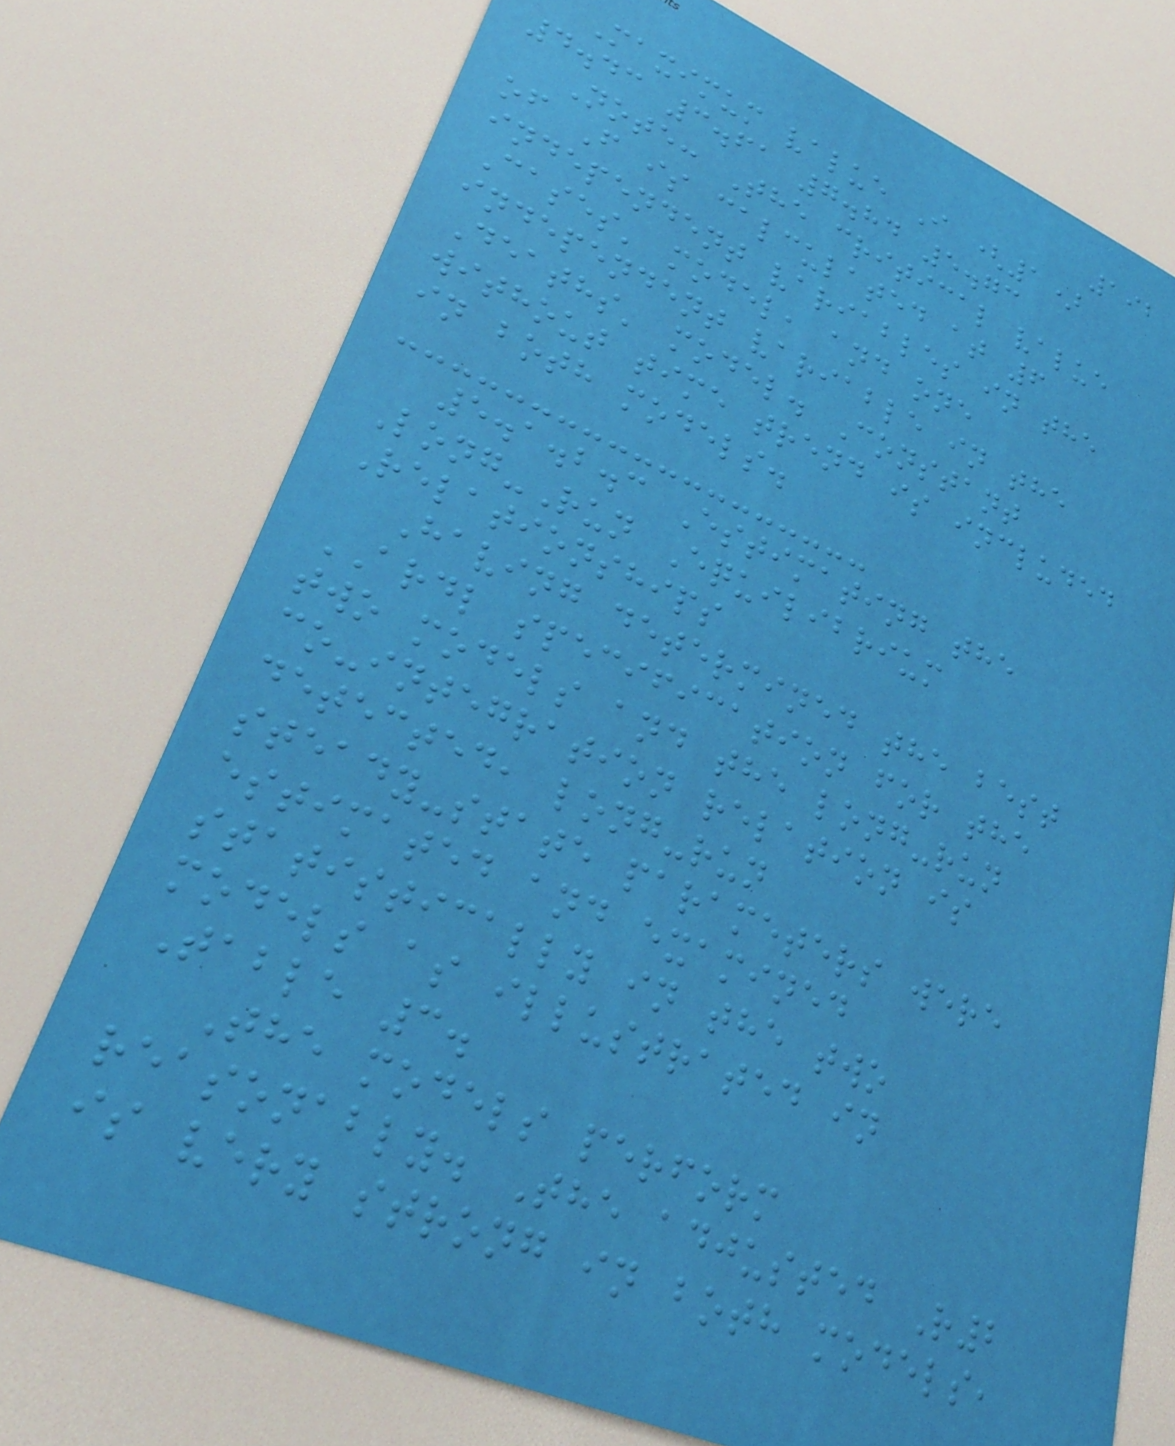192
Maximum value I (1)
4.43 3.61 7.84 5.73
Note: The critical value
of F is calculated at 6
independent variables in the
Cases' model, and one
independent variable in the
Deaths' model. Constant
without time trend is included
in both models.
5.1.2.3 Estimating the
Long-Run Equilibrium
Relationships
Having determined the best
ARDL specification for the
two models and the long-run
co-integration relation is
detected, long-run
steady-state parameters were
estimated and examined
statistically in the two
models as illustrated in
Table 3.
The models perform
reasonably. The adjusted R2
is very strong in both models,
